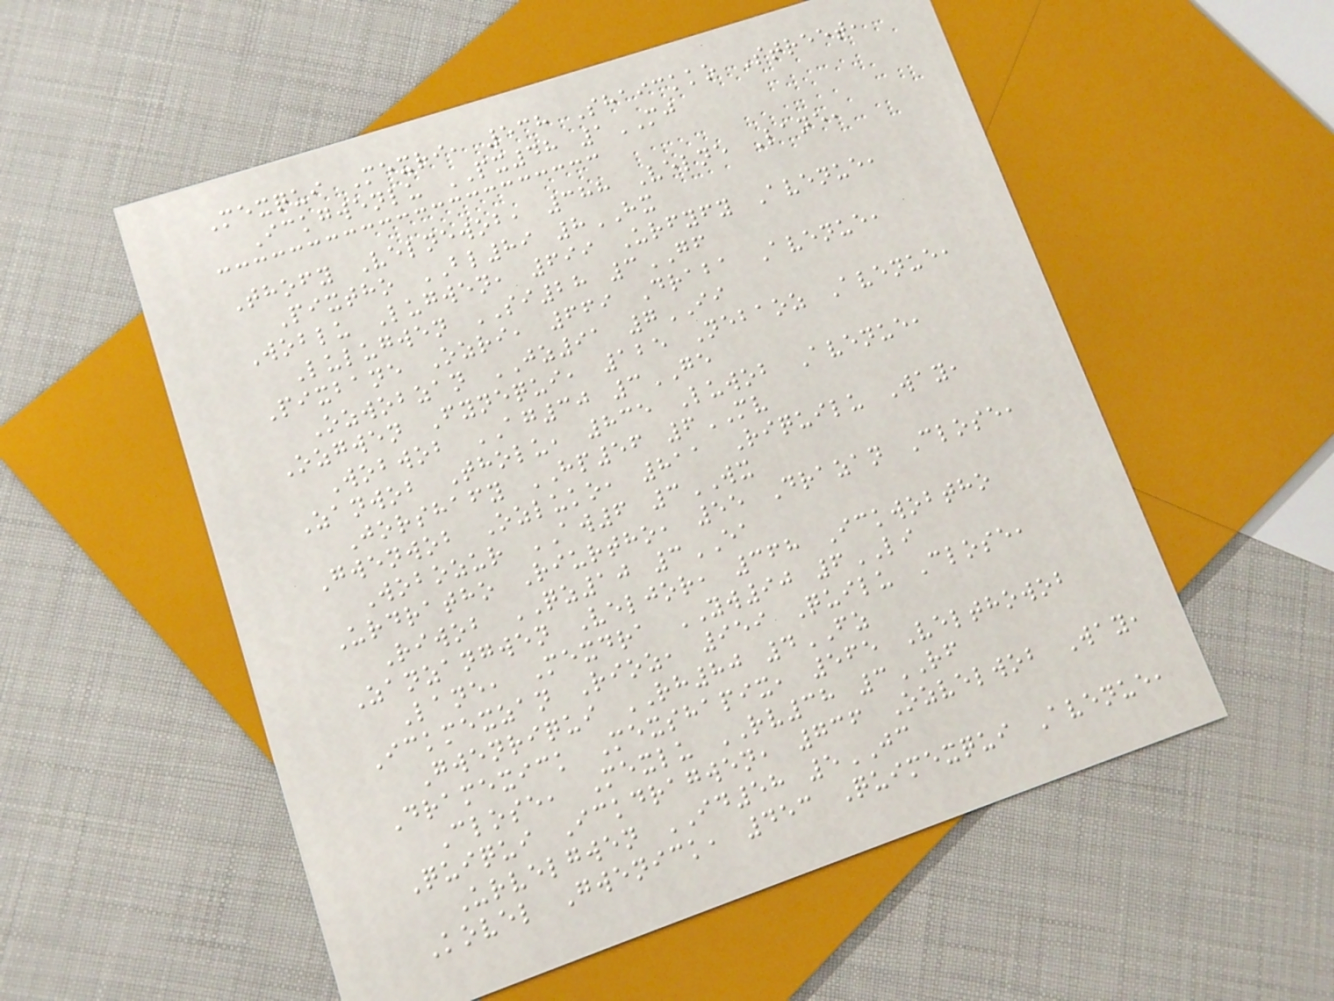Mexqui Mexri, 538 Shaickko Street,
Ickgwenlu PX48 1MJ
Thofy Velnewob, 388 Velne Lane,
Pixtho BL89 8HX
Woblu Lugwen, 699 Urfyfy Avenue,
Lulugwen SI28 3GF
Pixbane Ozri, 669 Draba Avenue,
Ozwobzan JZ91 7II
Ozgwen Fynequi, 125 Nebaoz Avenue,
Wobwob AG30 3GE
Zanwob Tholu, 835 Luwob Avenue,
Jorshafy HP56 6MV
Gwenwob Ozluko, 811 Riquilu Way,
Wobozur AW6 3WX
Urdratho Riurtho, 55 Drazan Close,
Riwob QZ10 3EA
Zanzangwen Veljor, 368 Ickwobtho
Lane, Mexdra YW90 6LI
Ickmexzan Rioz, 959 Quilu Close,
Gwenriqui RH80 4FZ
Dramexick Mexshapix, 565 Velthowob
Close, Mexlu RV38 3RF
Quiqui Ickdragwen, 736 Ozvelwob Way,
Urvelgwen ID58 5JC
Kovel Gwenick, 453 Quimexqui Avenue,
